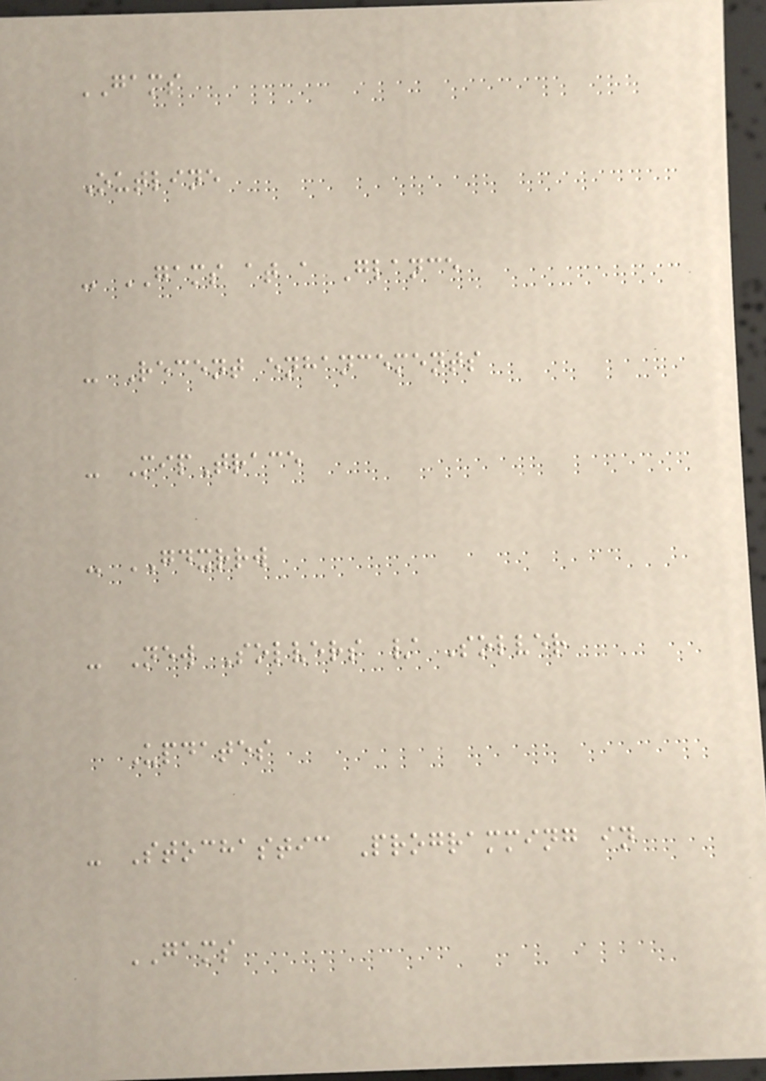GAMS
Outline
- GAMS at a Glance
- Recent enhancements
- MipTrace
- GDXRRW
- New Solvers / Solver
Updates
- Stochastic Programming in
GAMS
